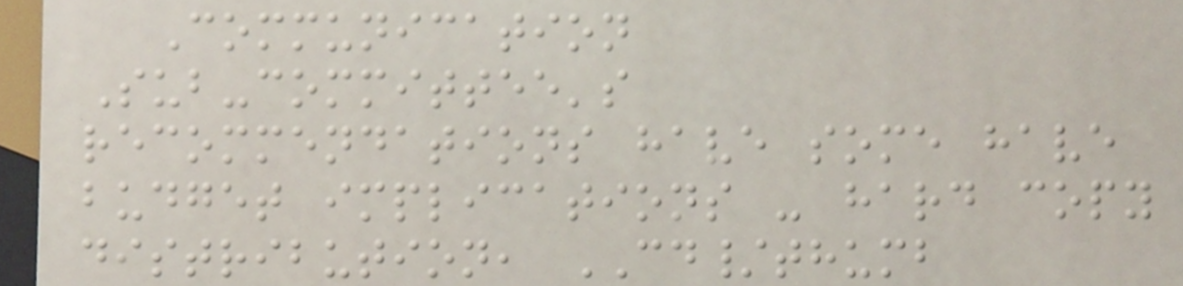Communication
Sub-committee's
recommendations have some have
budget implications - hard copy
distribution, CD/thumb
